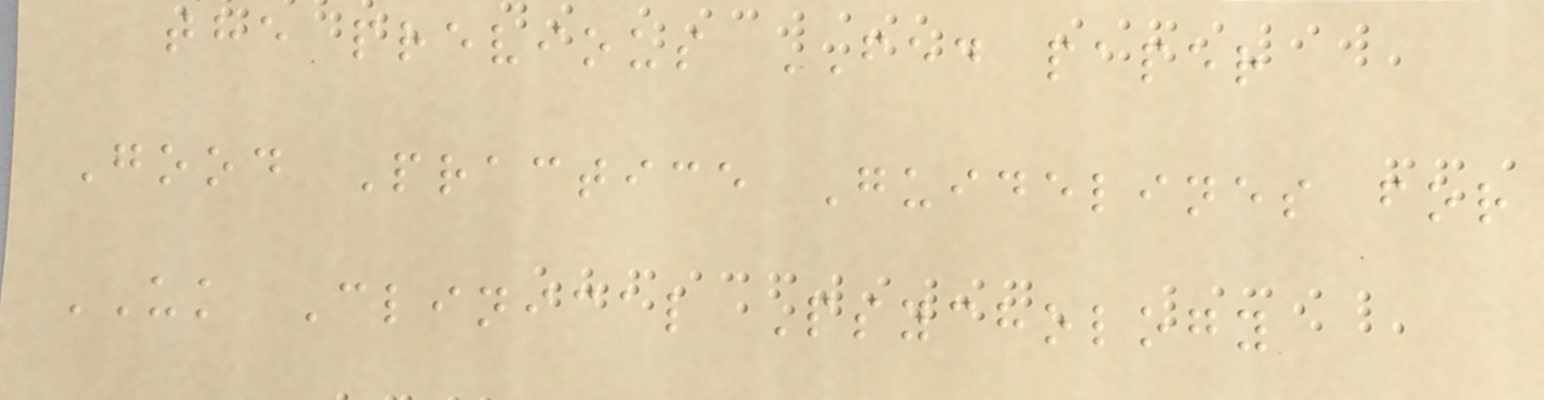the previous FED paper
Good Practice Guidelines for
UK Clinical Psychology
